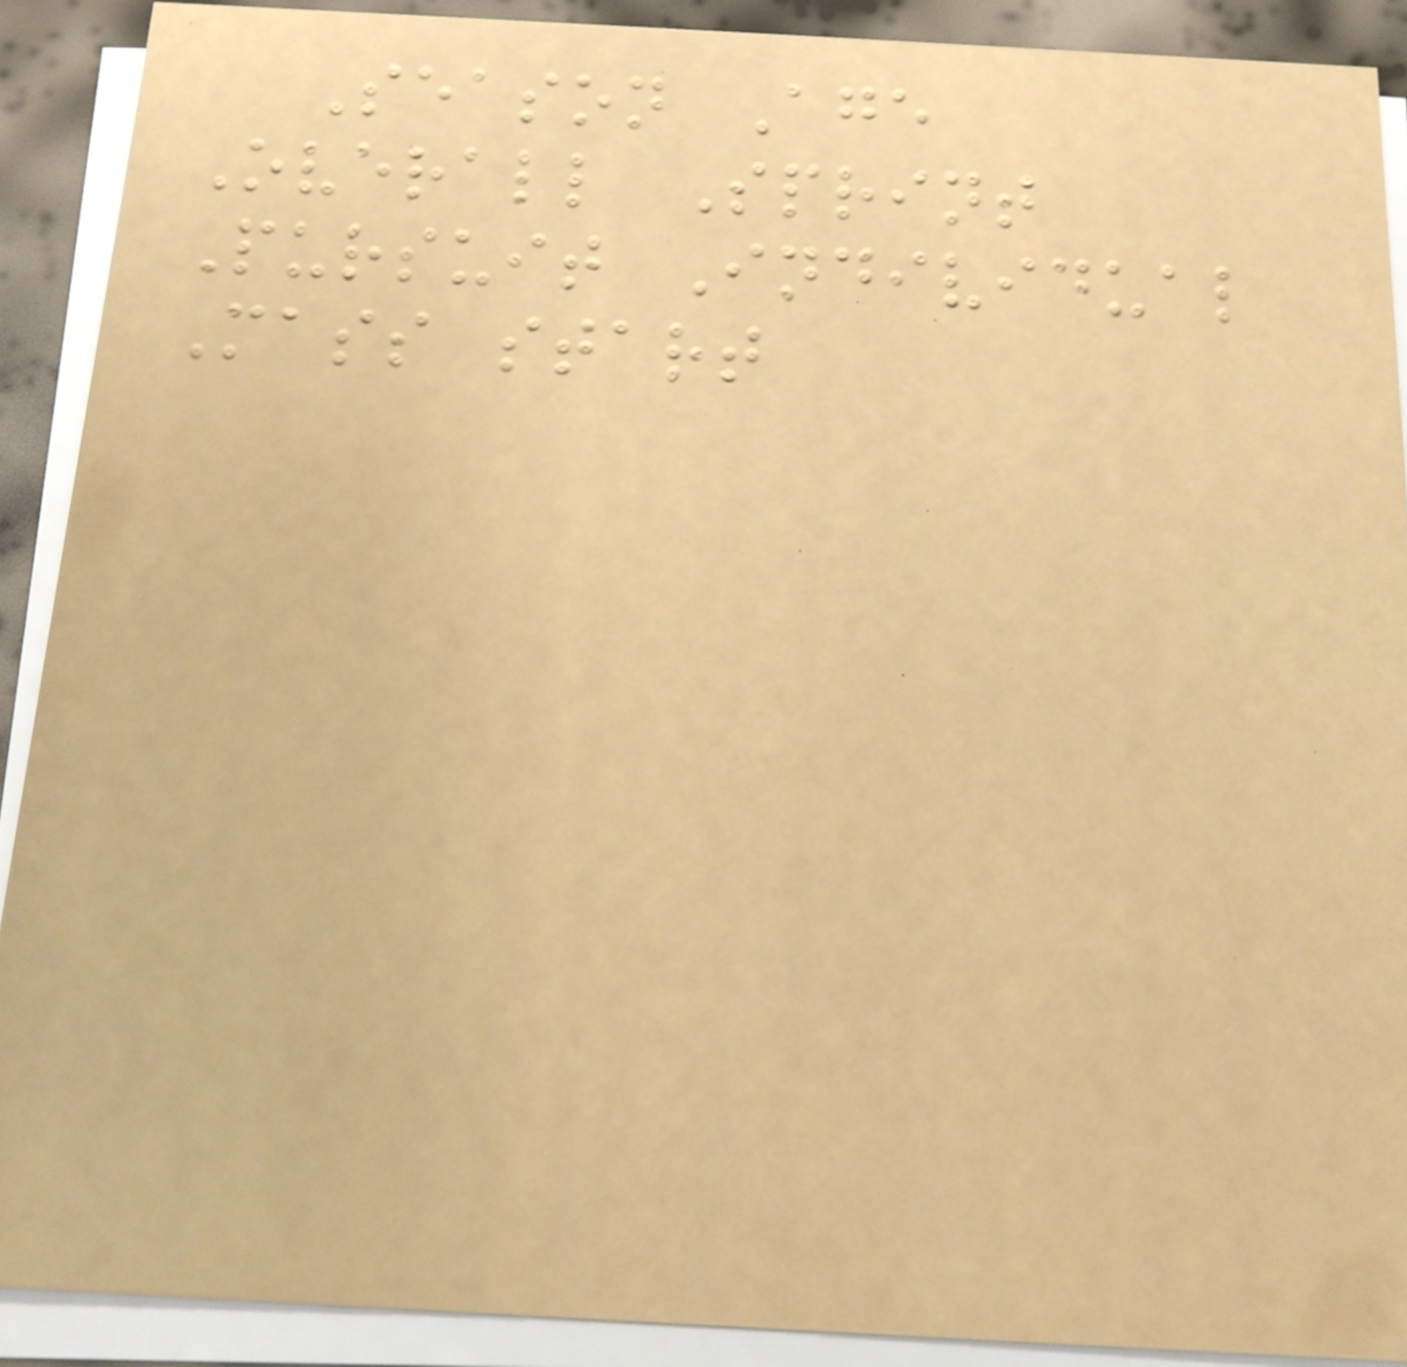Season Age
Overall Sprint
Pursuit Individual
Mass start
